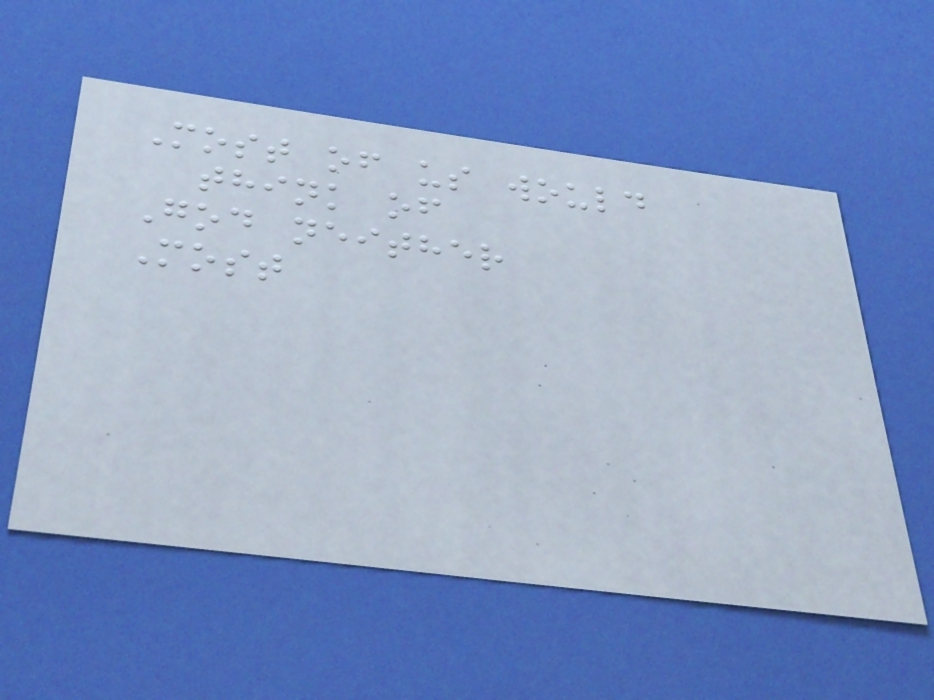Most of us would
think of
God neither
Most
